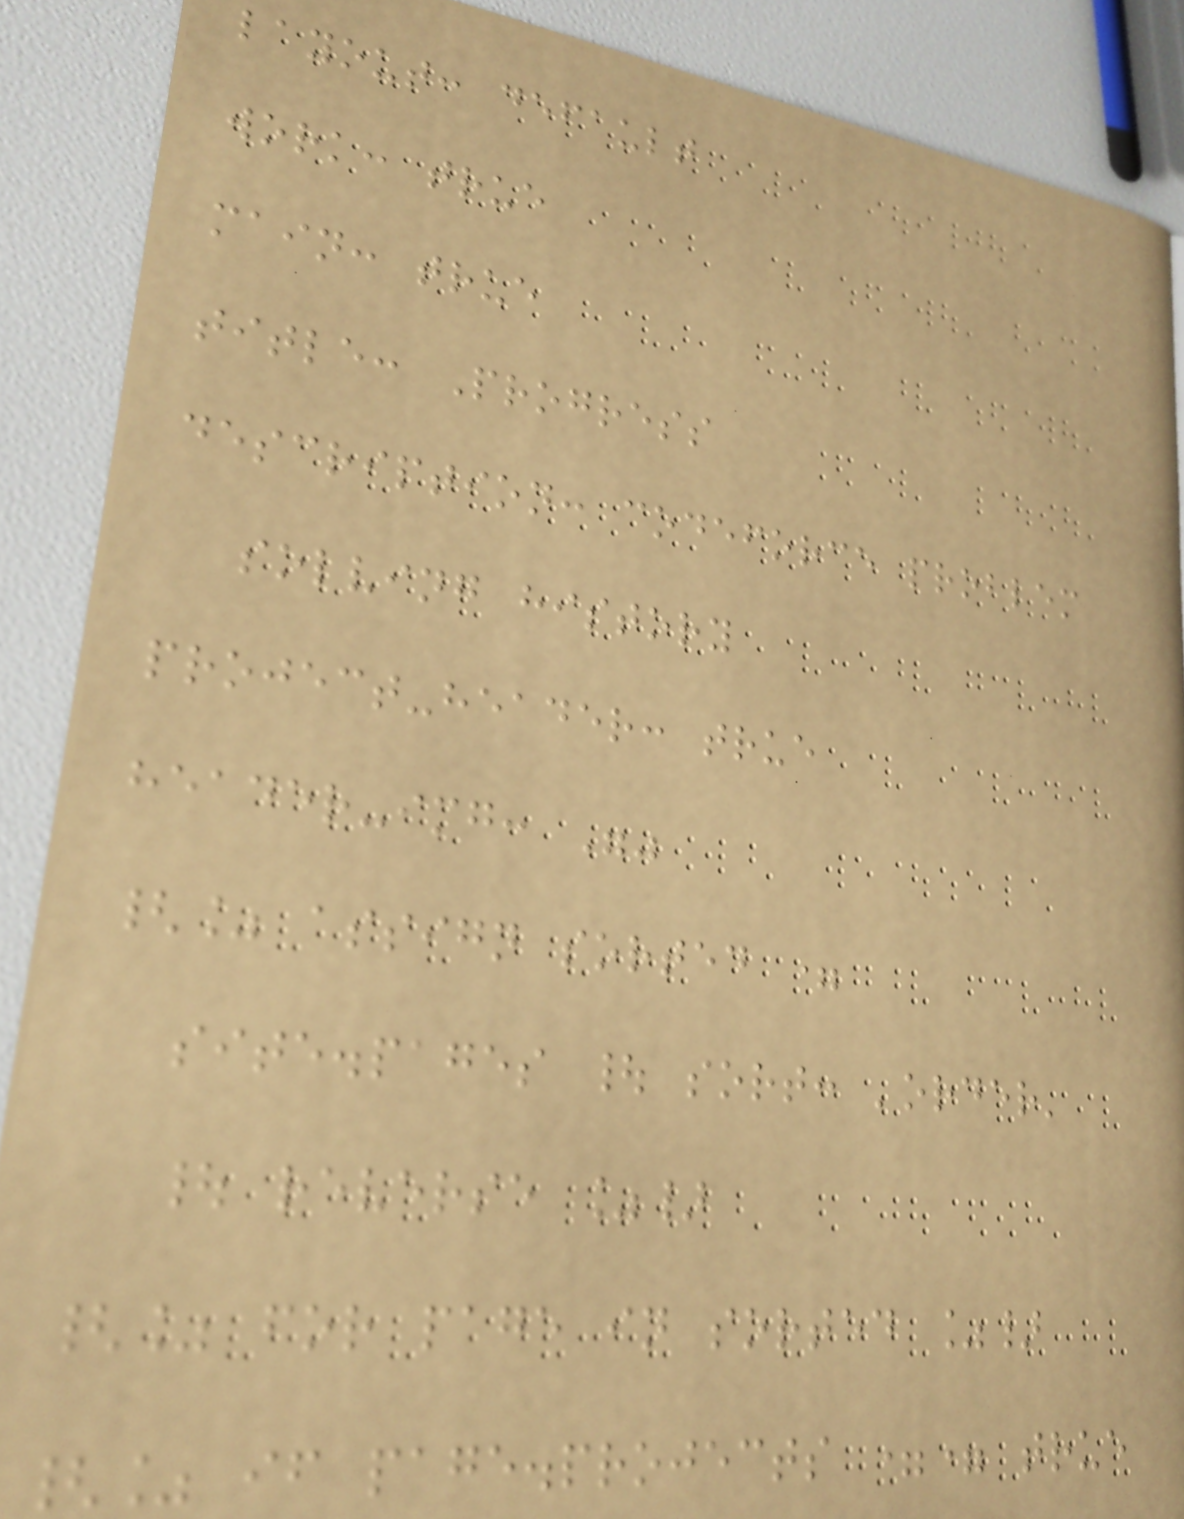layout: default
work: true
main: true
title: Progress
description: codeforce problem
solving history
project-header: true
header-img: ""
{% assign sorted =
site.pages | sort: 'order'
| reverse %}
{% for page in sorted %}
{% if page.projects == true
